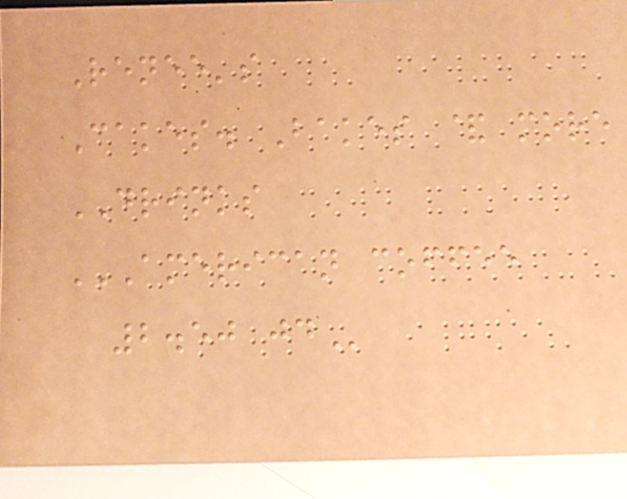Renee's
Cakes. Bakes & more
DRINKS
AMERICAN COFFEE
2.50 JD
